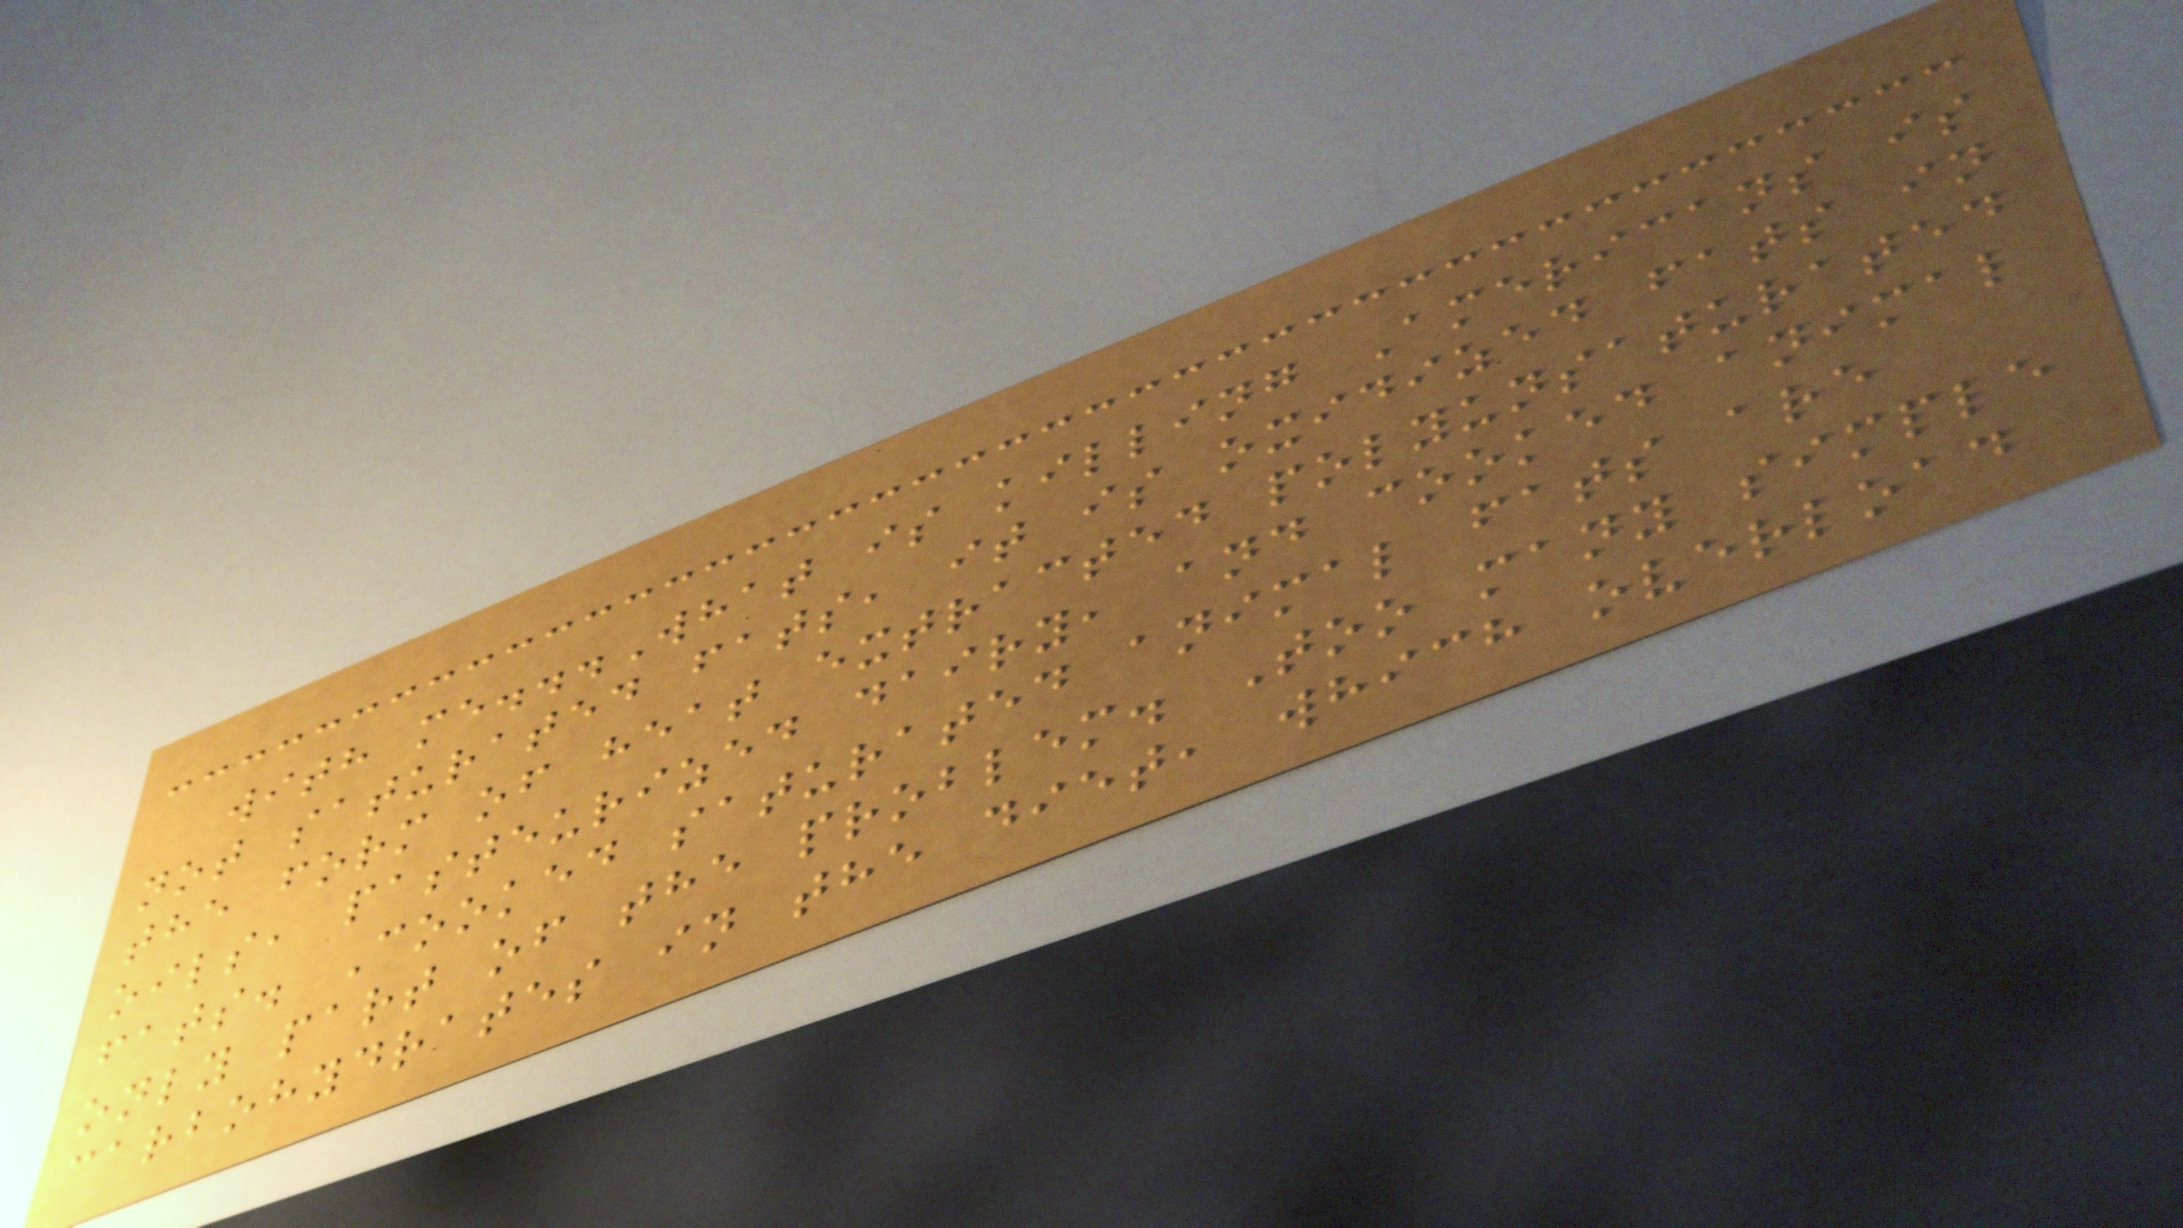with me...What is killing Americans is
not saturated fats, it is oxidized fats in
the form of heat extracted polyunsaturated
oils, pasteurized dairy, and cooked animal
fats. Cooked saturated animal fats are
only part of the problem. Too many simple
carbohydrates in the diet, which overload
